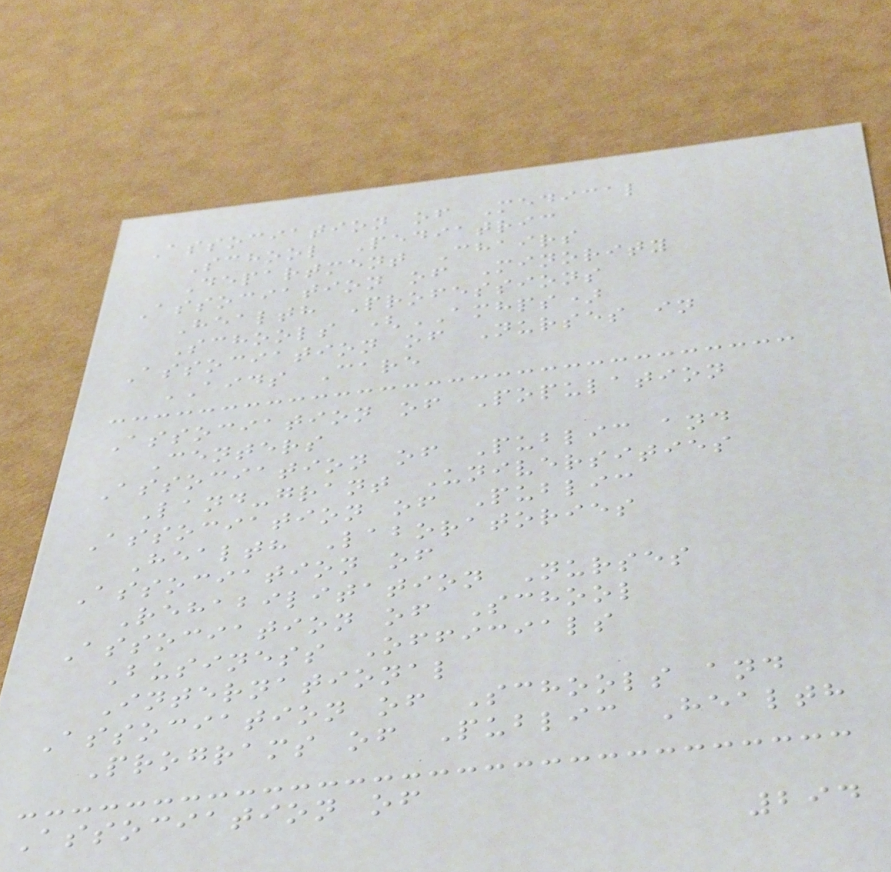Association of Medical
School Pediatric
Department Chairs
Association of Minority
Health Professions
Schools (AMHPS)
Association of Nurses in
AIDS Care
Association of Population
Centers
Association of Public and
Land-grant Universities
Association of Public
Health Laboratories
Association of
Rehabilitation Nurses
Association of School
Business Officials
International
Association of Schools and
Programs of Public Health
Association of
294
